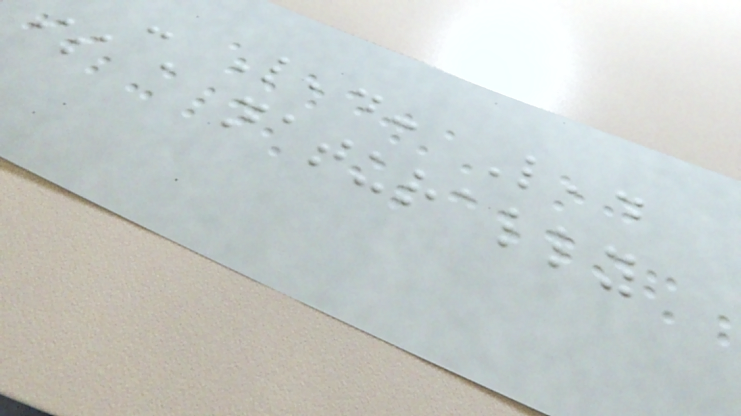- Lead: Lead
is a naturally
